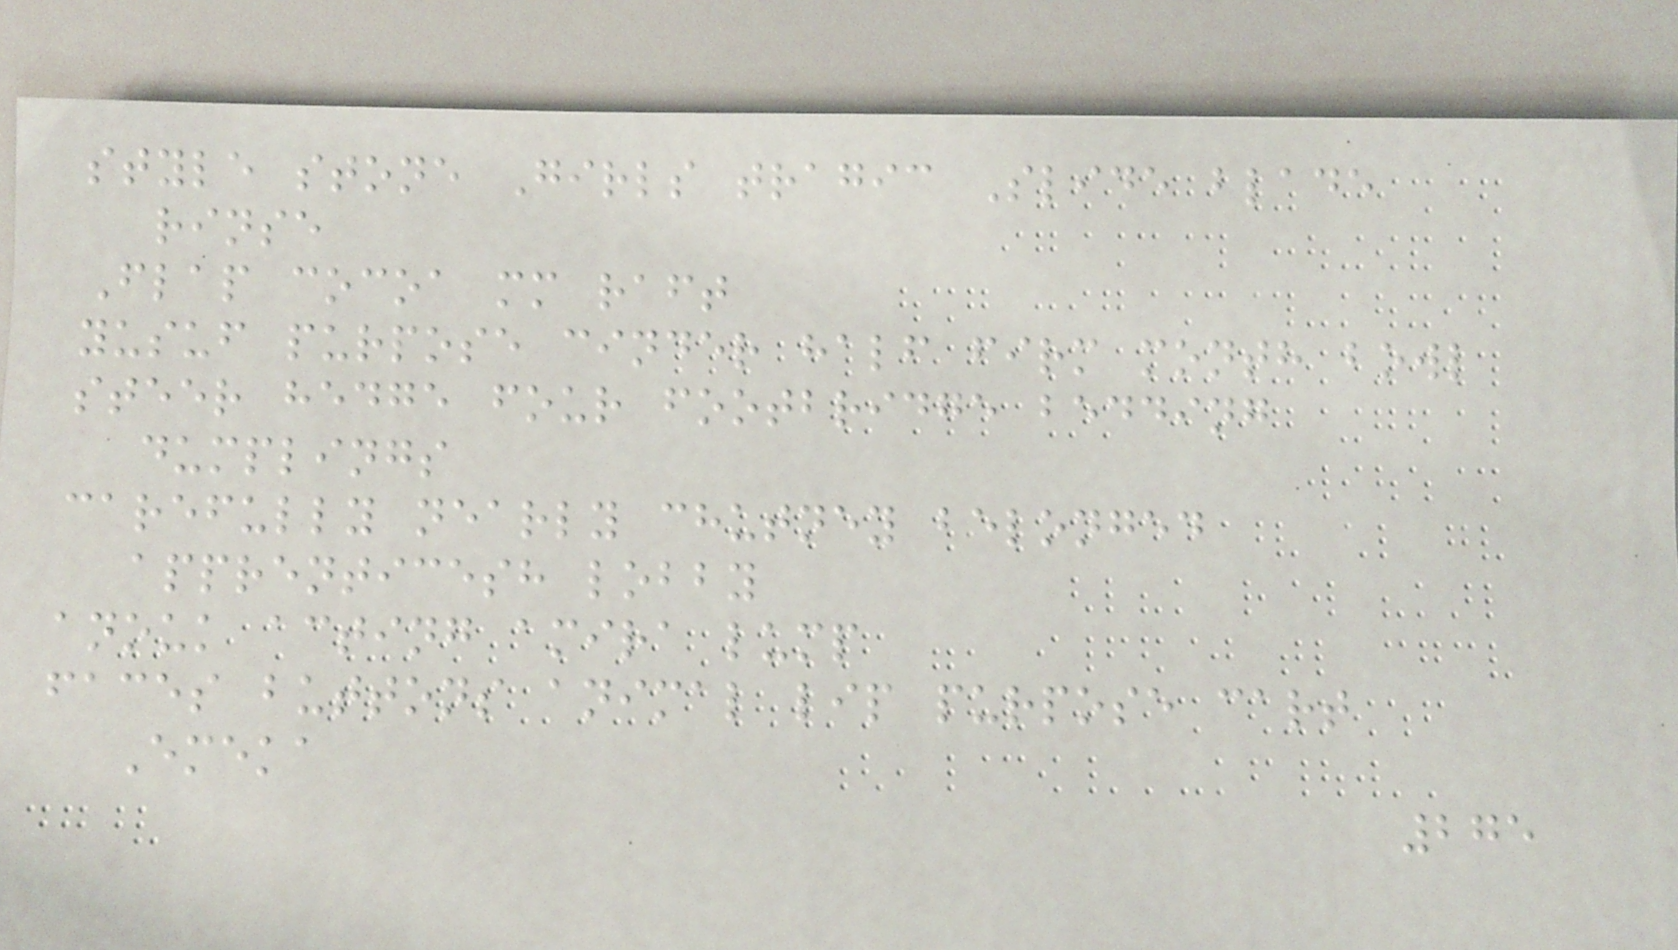style stone Girls tragic Slide blade
rinse
Flap cocoa mm raft
yusuf purpose cinder half firm month bowl
steer hedge four footbridge bedding
dumplings
carefully nearly chutney belonged
apprenticesh lobby
anouk acting amira lump
faces buttons animal lip purpose cart
Emeka
275
